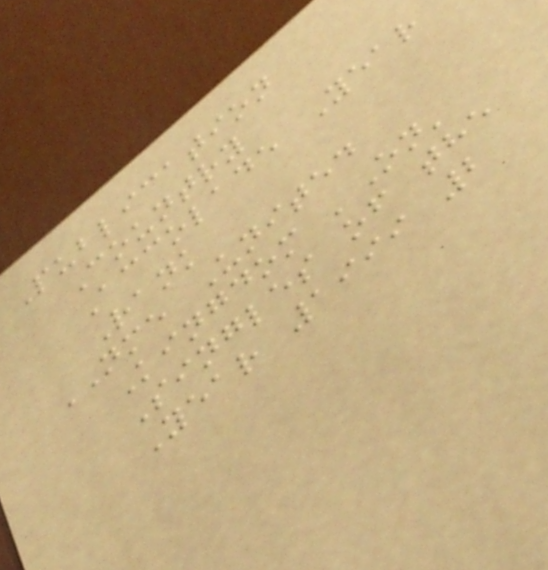Publication
Country
Accolade Year
Rank
NME United
Kingdom 'On'
Singles of the
Year 1999 2
